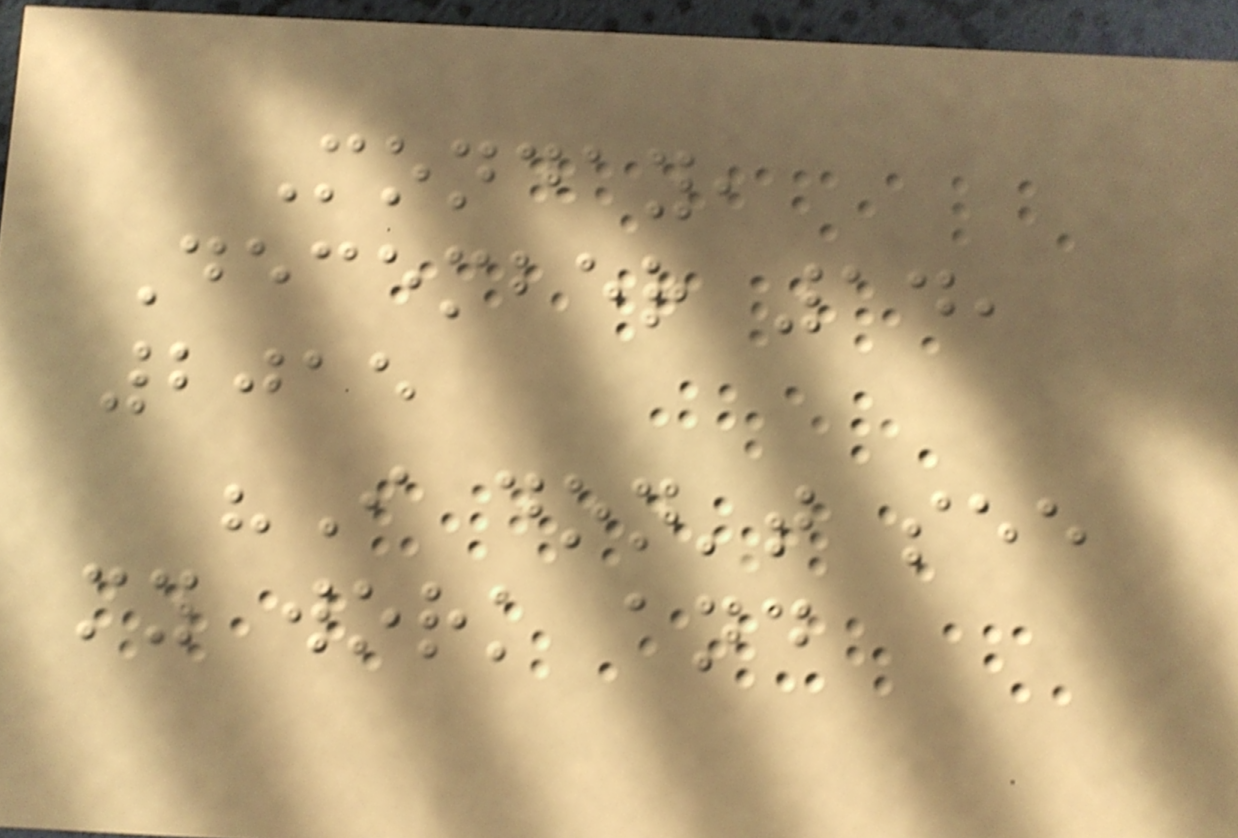Monday,
December 14,
2015
"I don't see
my work and
